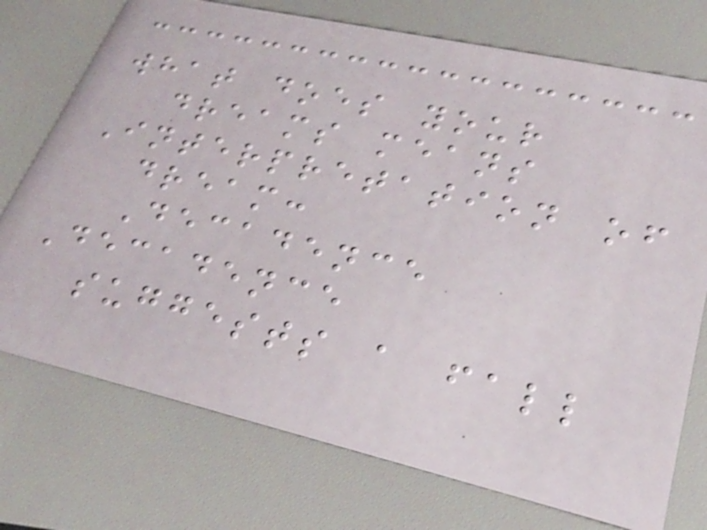what does your
dreams means
Interpretation of
dream:
Decadence
Decadence
suggests a fall
